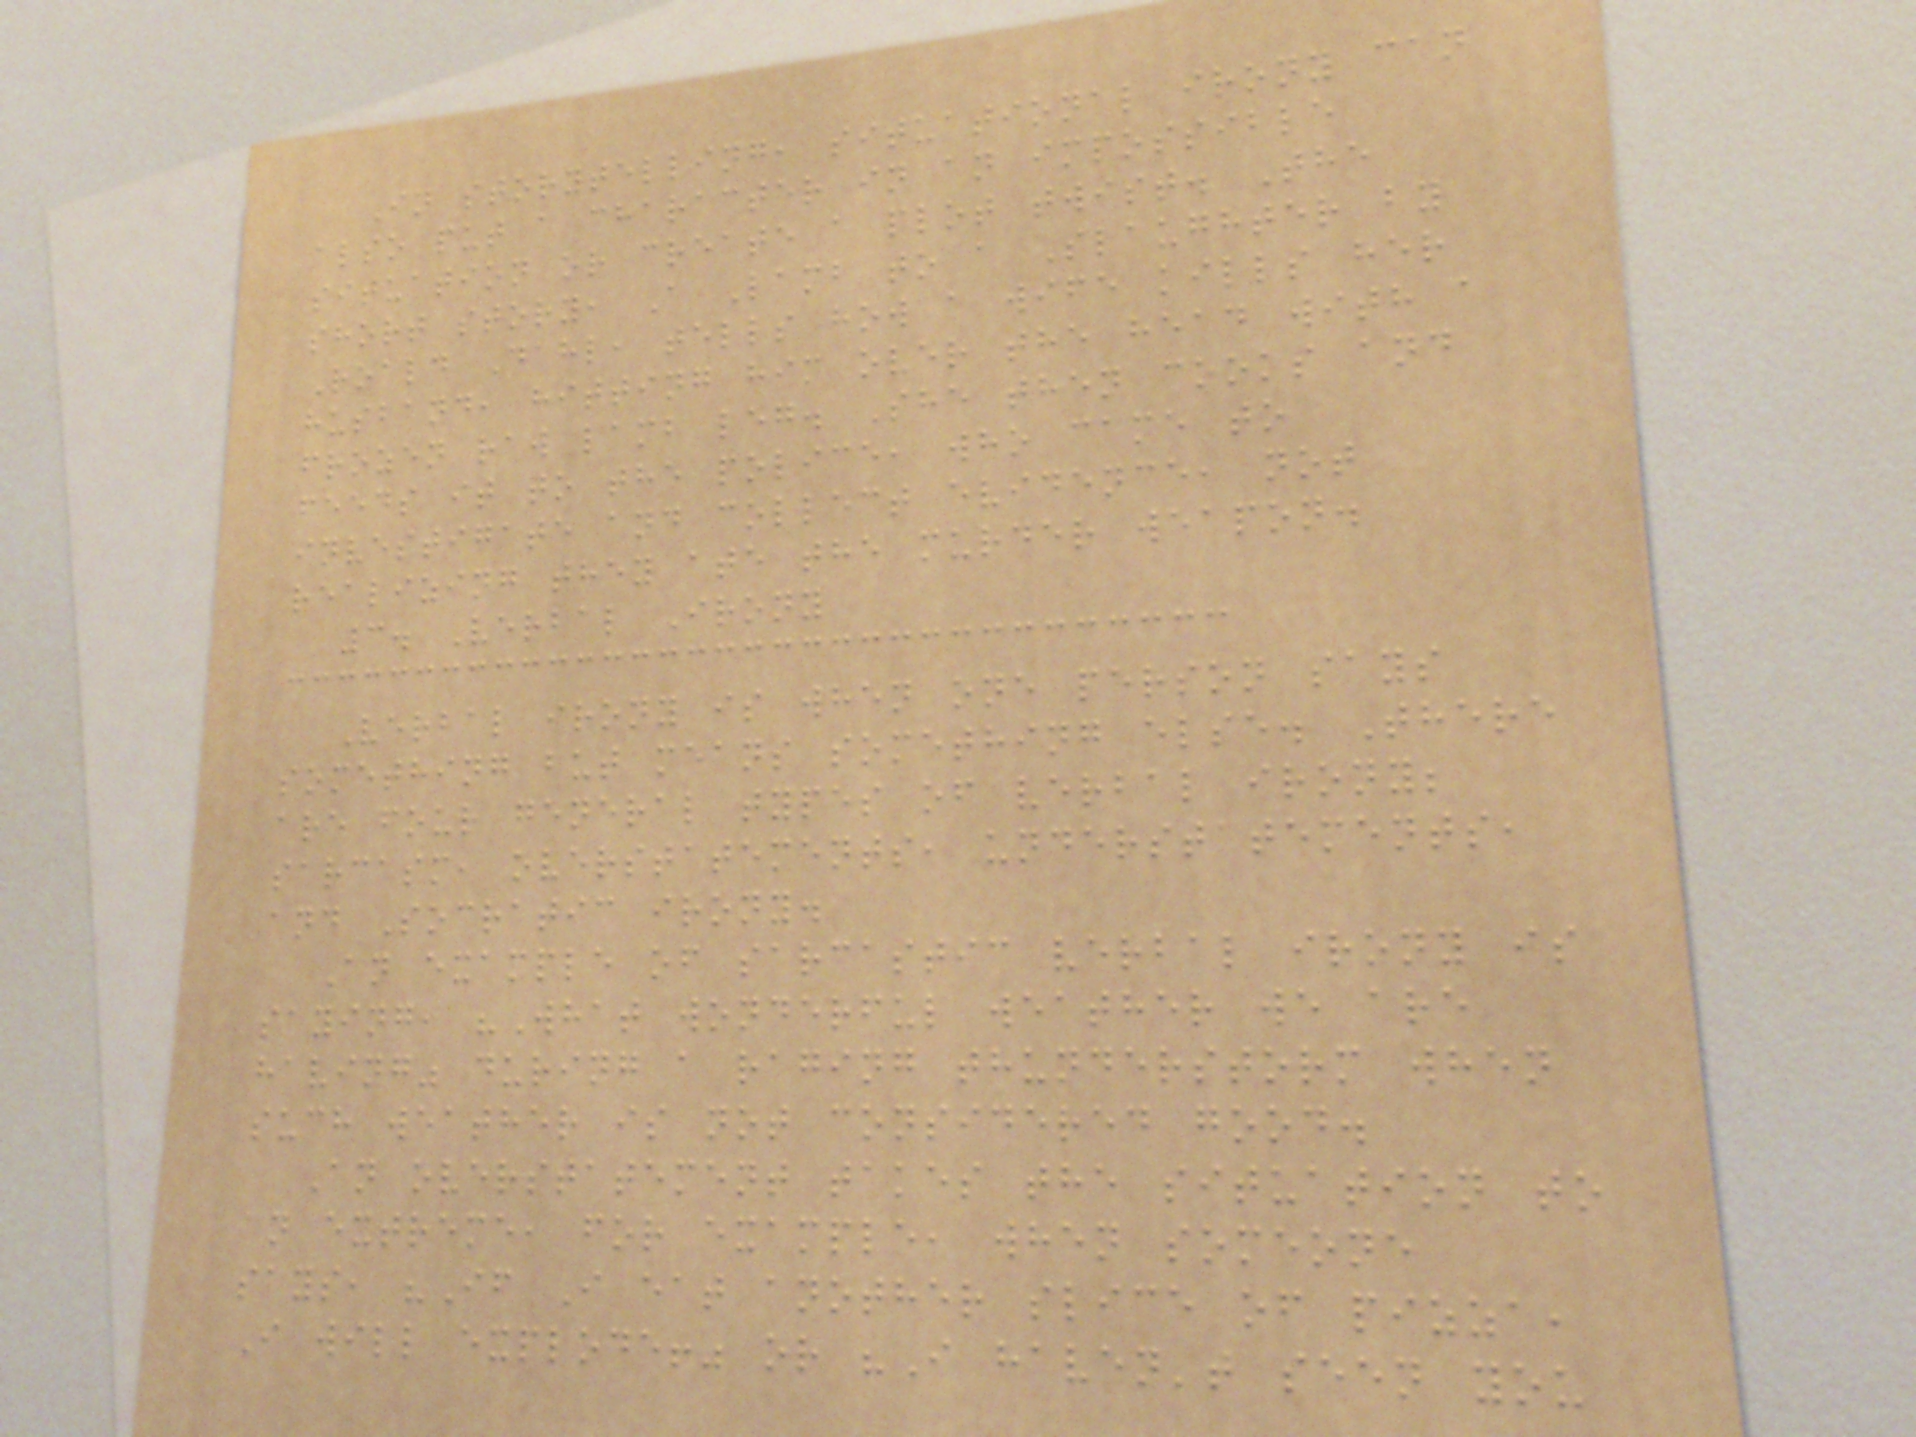In storytelling, situational irony can
also put a character in an impossible
situation or create a plot twist. The
short story, A Lamb to a Slaughter by
Roald Dahl, tells how a wife kills her
husband, hitting him over the head with a
frozen raw lamb leg. She then cooks and
feeds it to the police, who came to
investigate and collect evidence, not
realizing they ate the murder weapon.
3. Verbal Irony
Verbal irony is when one person says
something but means something else. There
are four general types of verbal irony;
sarcasm, overstatements, understatements,
and Socratic irony.
An example of sarcastic verbal irony is
saying, "What wonderful weather we are
having" during a raging thunderstorm when
such weather is not considered good.
An overstatement takes the situation to
an extreme, for example, when someone
says, "If I eat another slice of pizza,
I will explode!" or "I haven't seen you
